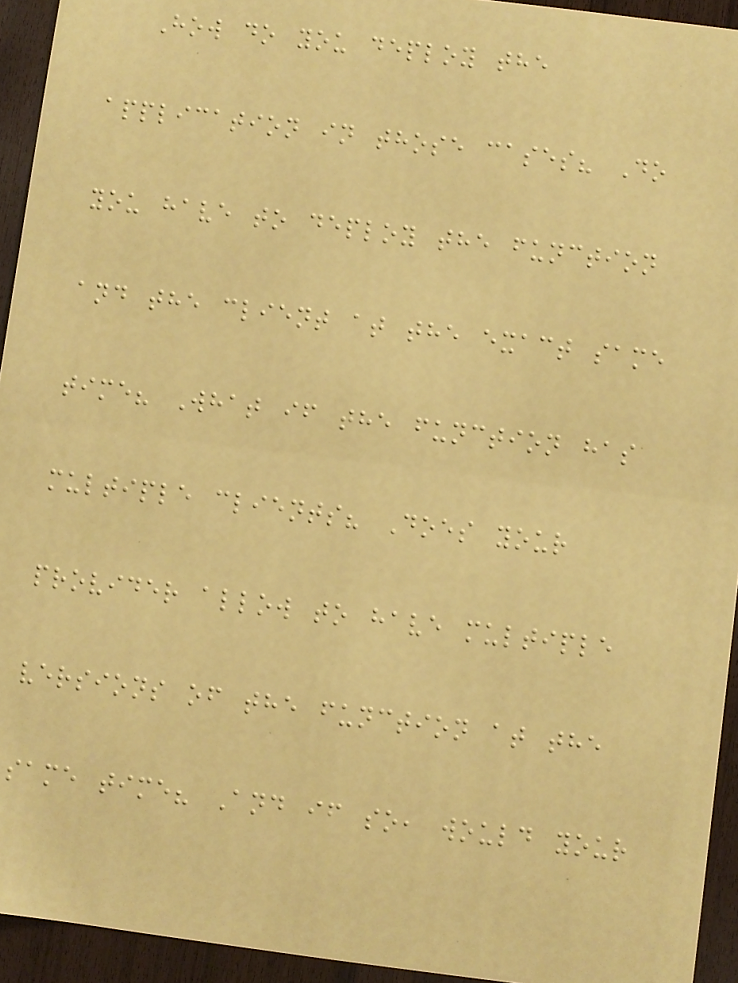How do you deploy the
application in those cases? Do
you have to deploy the function
and the client at the exact same
time? What if the function has
multiple clients? Does your
provider allow to have multiple
versions of the function at the
same time? And if so, would your
